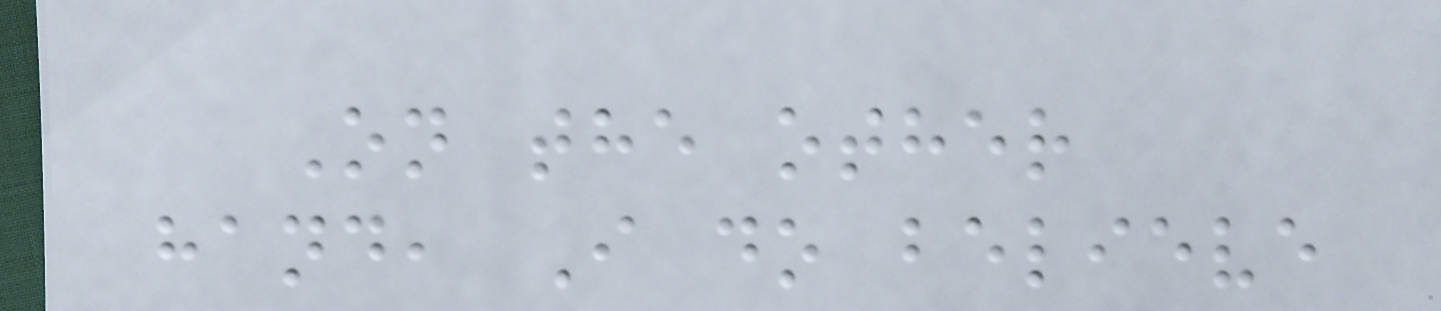On the other
hand, I do believe
